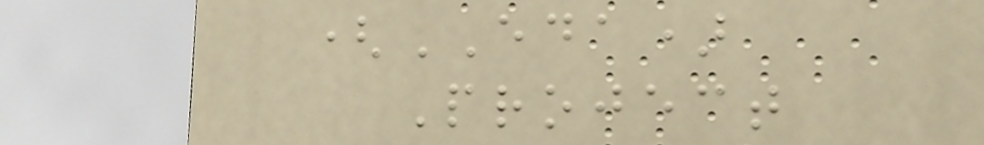(EDA)
Project
